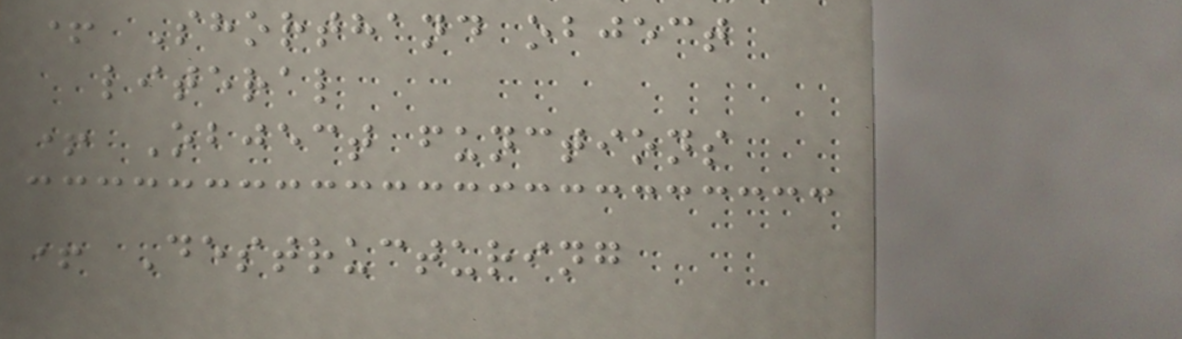+ Shorthand object
literal
+ Object functions
+ Destructuring
